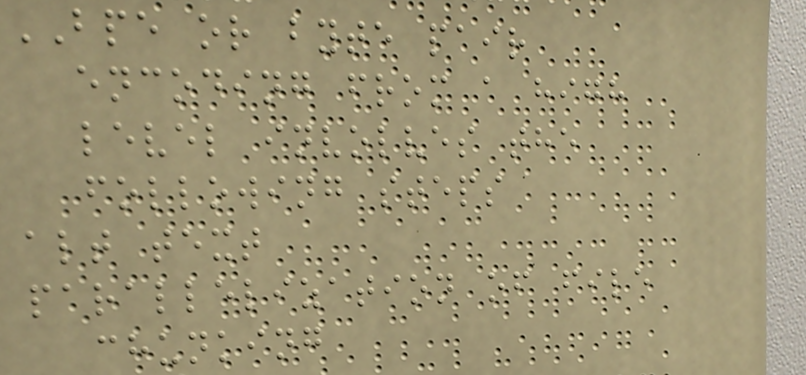BPE or byte pair
encoding from a high
level involves the
following steps
alt text
parallelization of file
chunking
